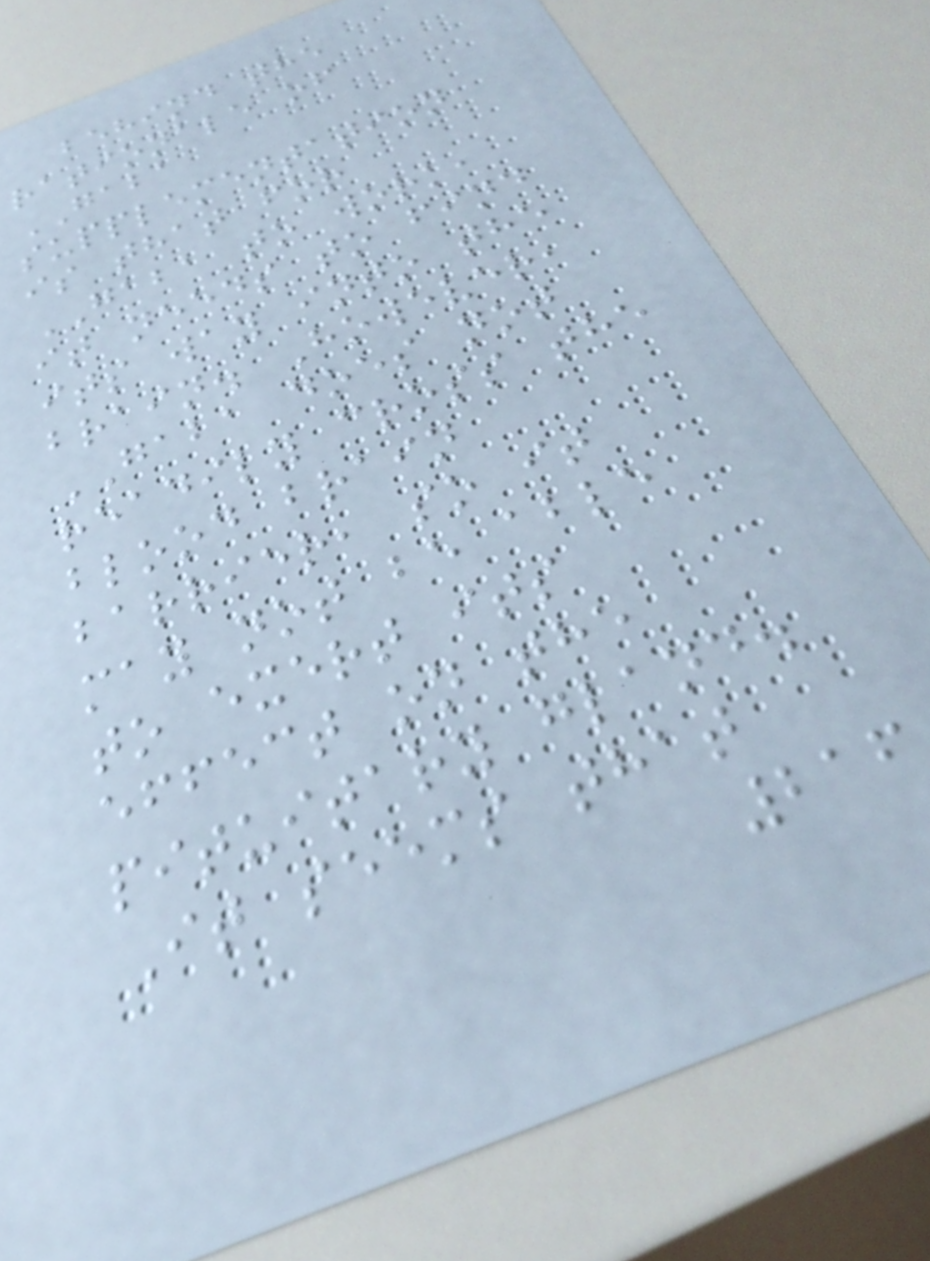behind the
rationale of
GABA
supplementation
is that for
GABA to work,
it needs to find
its way into the
brain. However,
GABA does not
readily cross the
blood brain
barrier, so it
may not be able
to exert its
effect on the
pituitary gland.
It seems that
216
